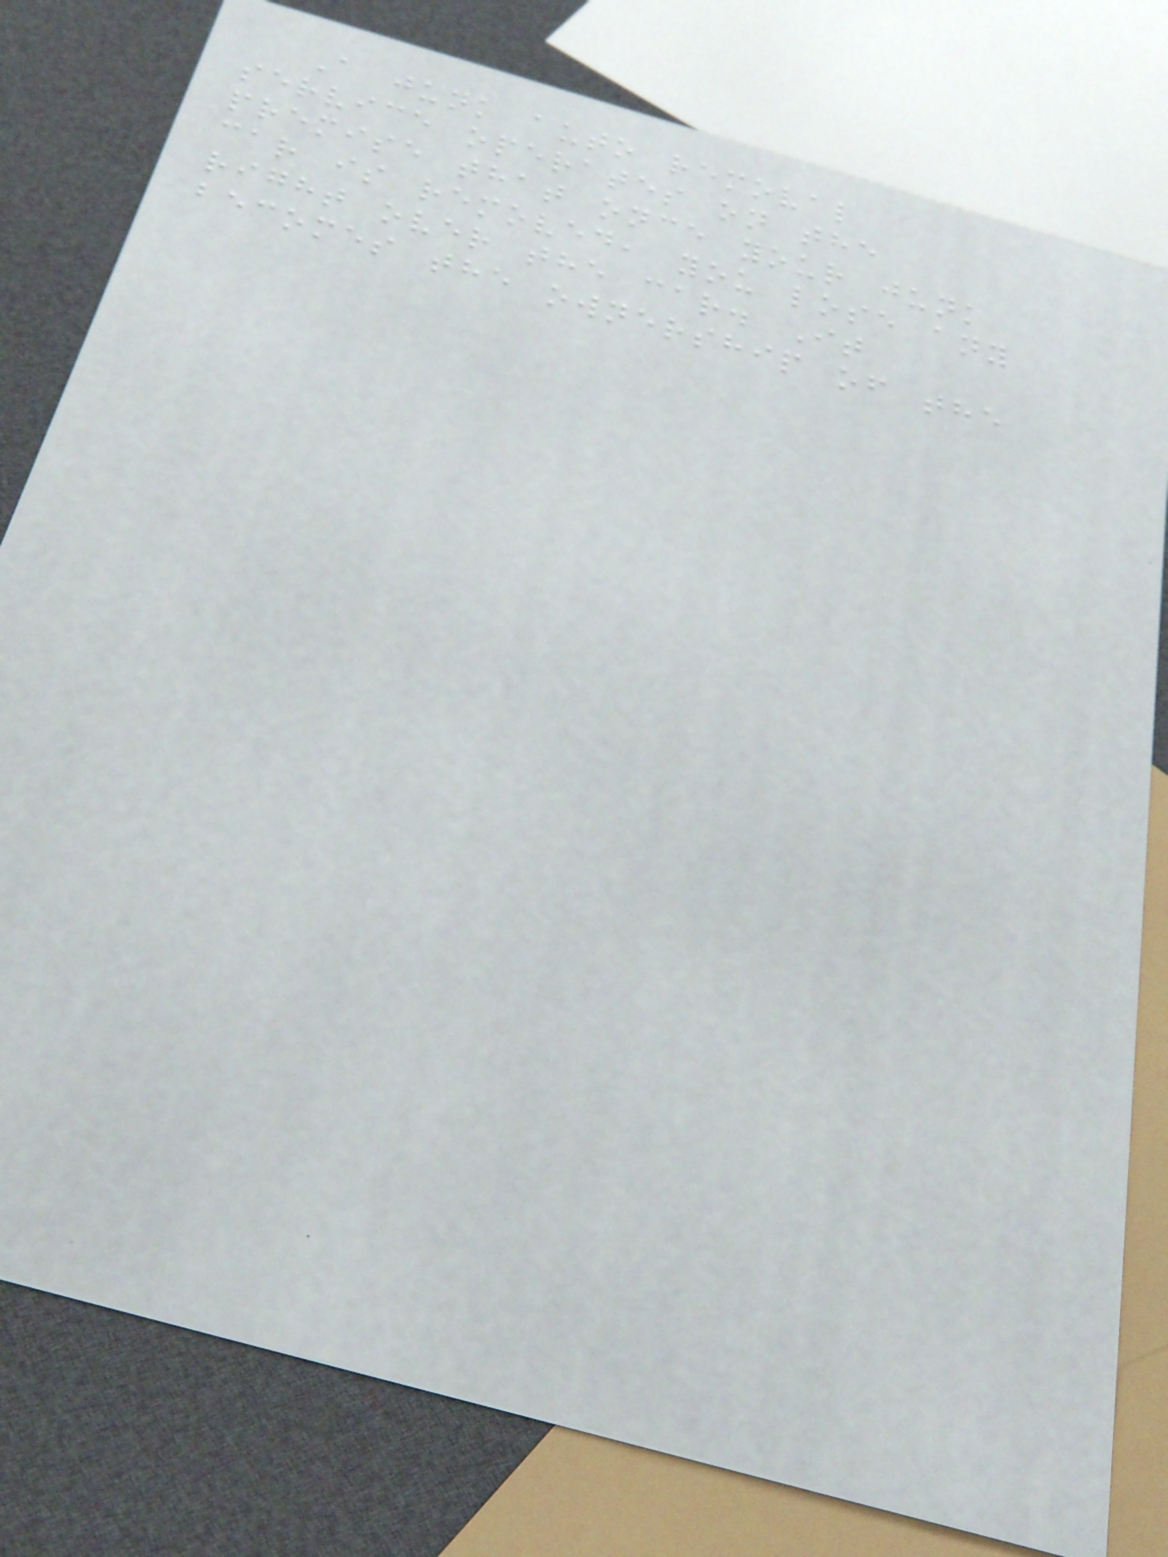A junk auto removal
service operates on the
premise that once your junk
car is removed, you lose any
right over the car. It
becomes the ownership of the
